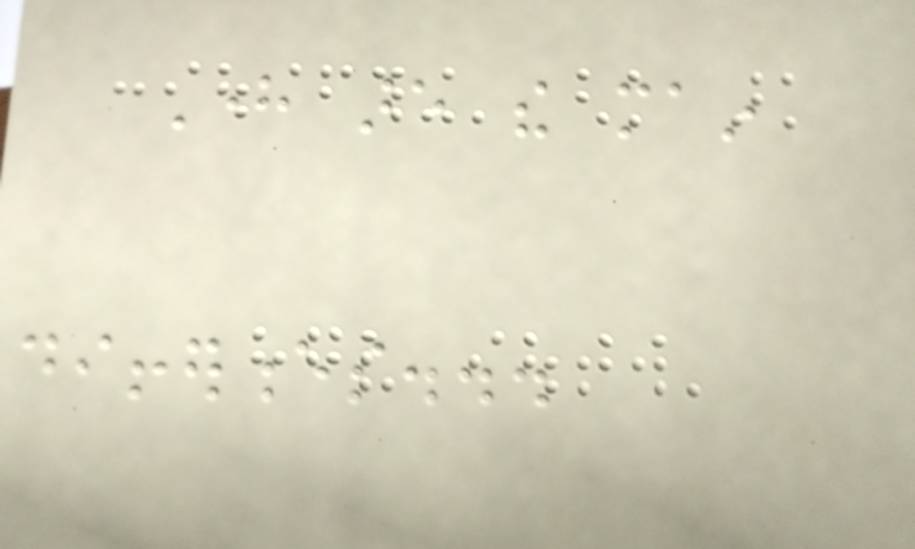Here are the main
differences...
